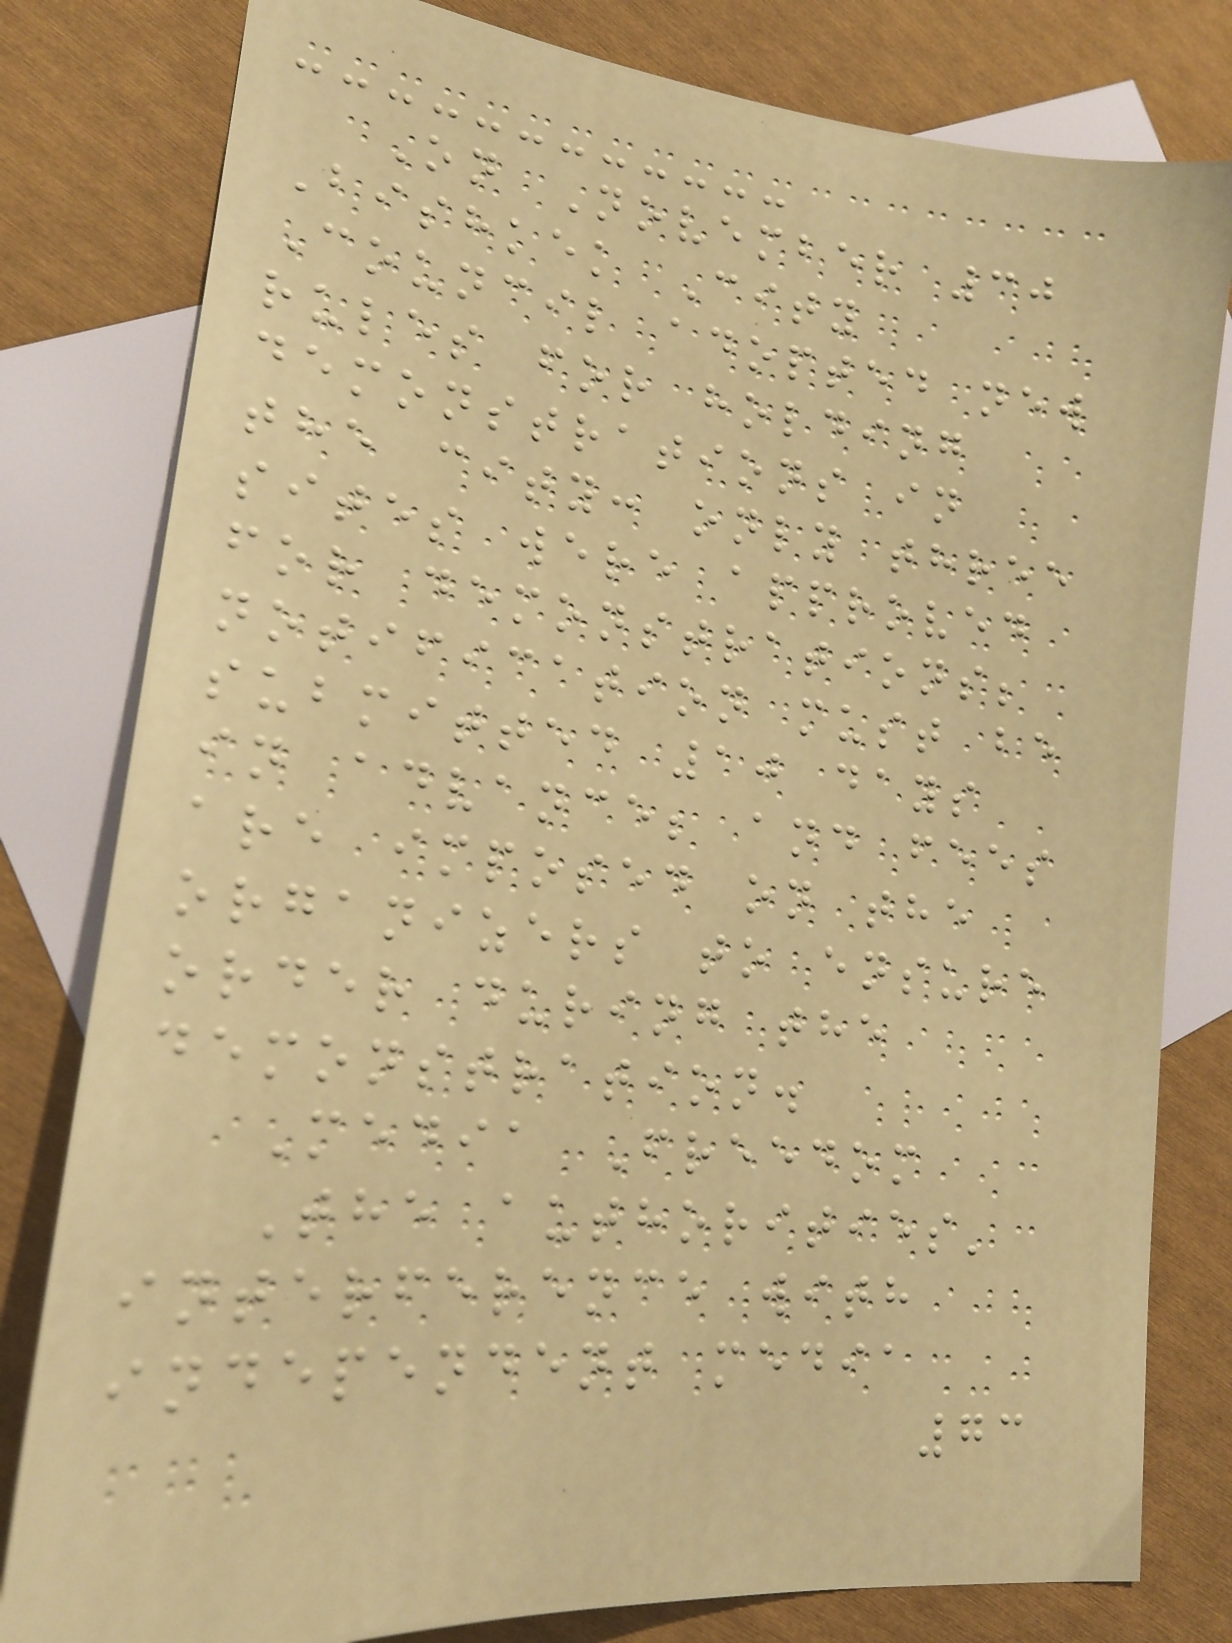On November 30
Bishkek City
Council adopted new
rules for holding
demonstrations in
the city: only three
sites were approved
for demonstrations;
notification must be
submitted 10 days
in advance; and fees
are imposed on the
organizers to ensure
order during the
demonstration.
Media Freedom
The authorities'
interference with
independent media
73
